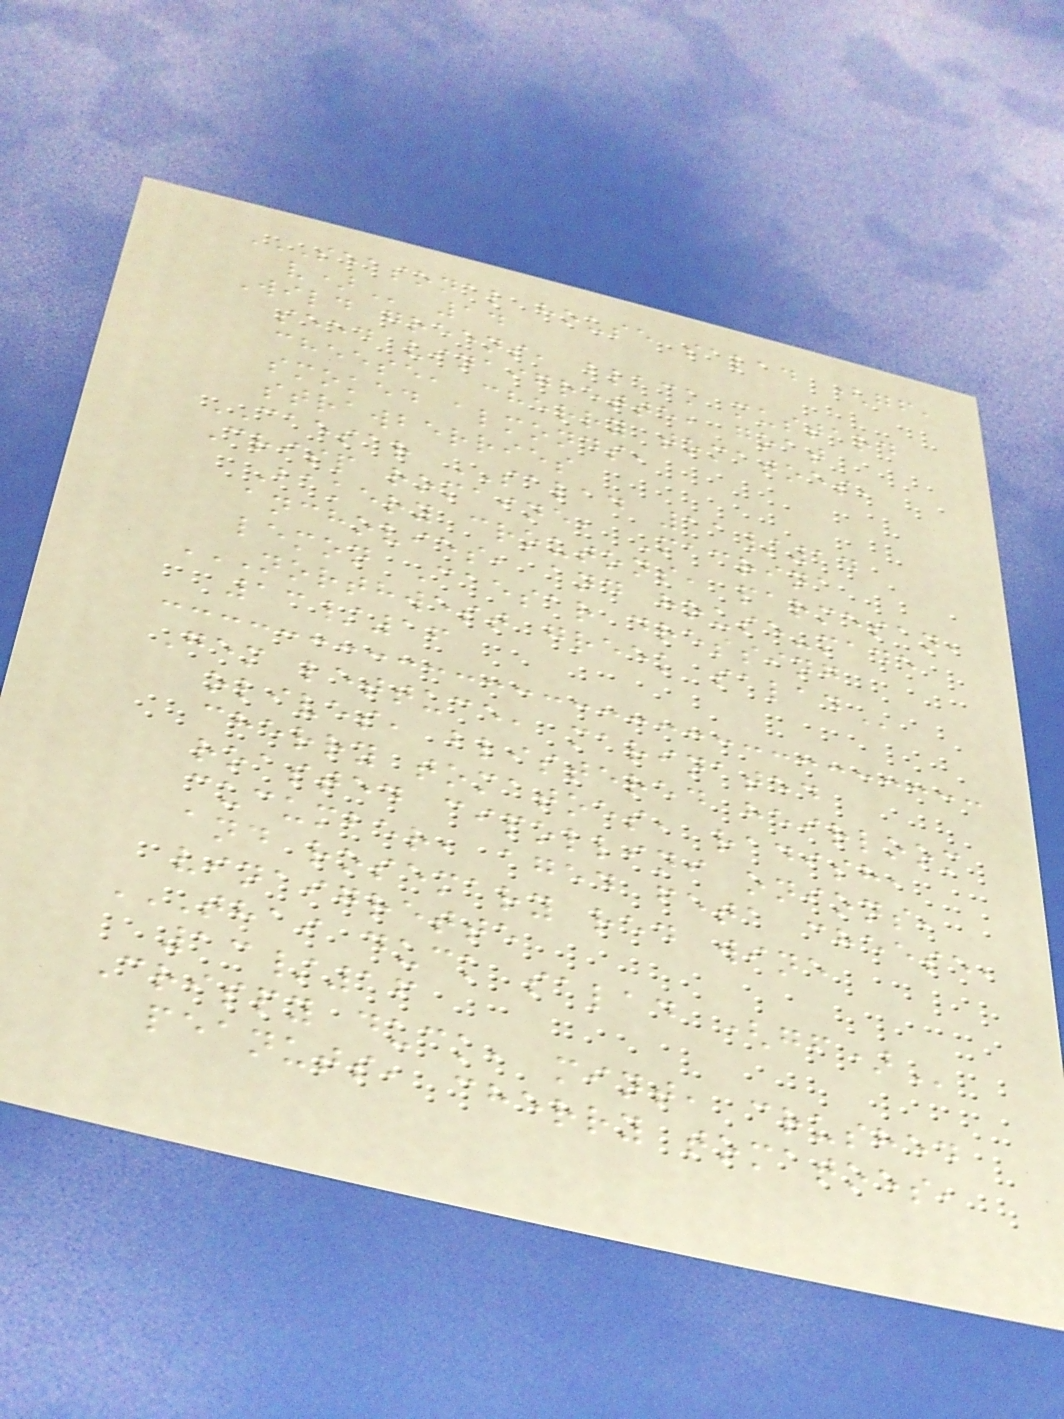SEASONAL HOUSE SALAD (GF,
V) 14
Wild greens, black mustard
seed vinaigrette, goat
cheese, cherry tomatoes,
smoked almonds,
strawberries
CAESAR SALAD 11/14
Crisp romaine, Macrina
Bakery croutons, parmesan,
anchovies, and house-made
lemon Caesar dressing
NORTHWEST GREEK SALAD
13/16
Gem lettuce, marinated
olives, blistered heirloom
cherry tomatoes, radish,
roasted cipollini onions,
cucumber, aged feta cheese,
and rosemary red wine
vinaigrette
THAI DUCK SALAD (GF)
13/16
Crispy duck, mint, crushed
peanuts, cherry tomatoes,
